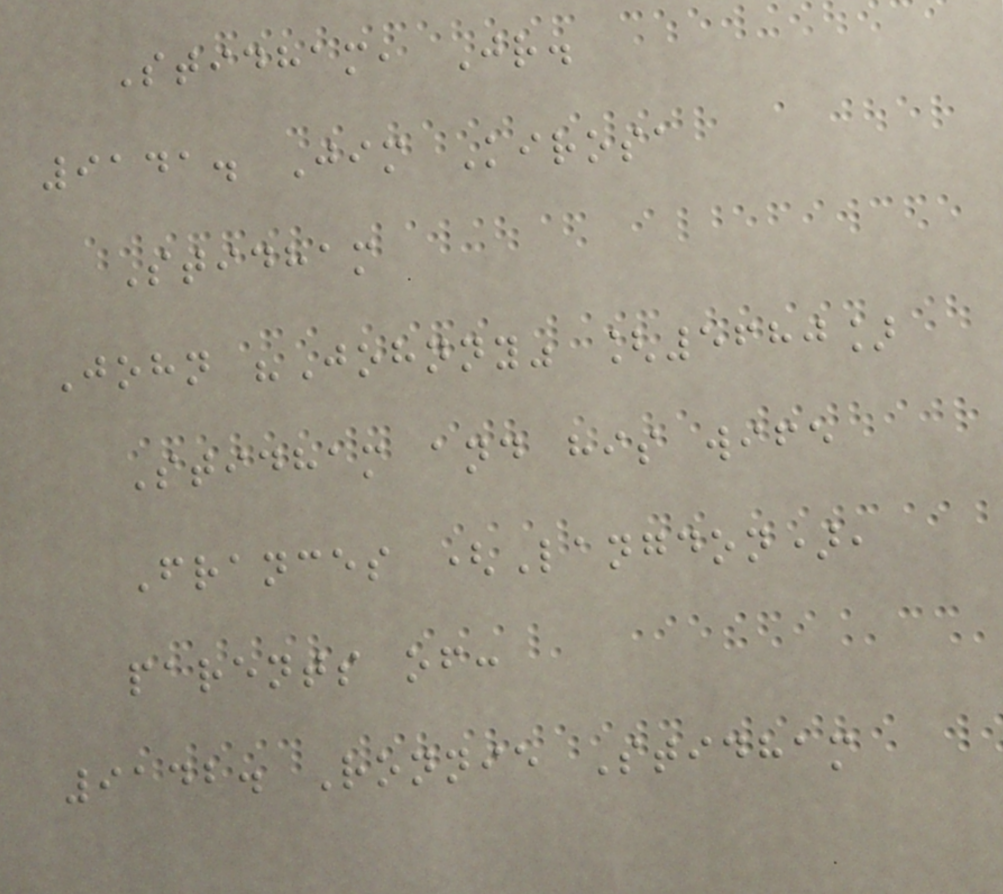Stidham, Jr.
9141. Jim Kirosa
Stidham
John "Johnny" [5680]
Stidham and his wife
Frances (Langdon),
parents of:
9142. Ronnie Stidham
